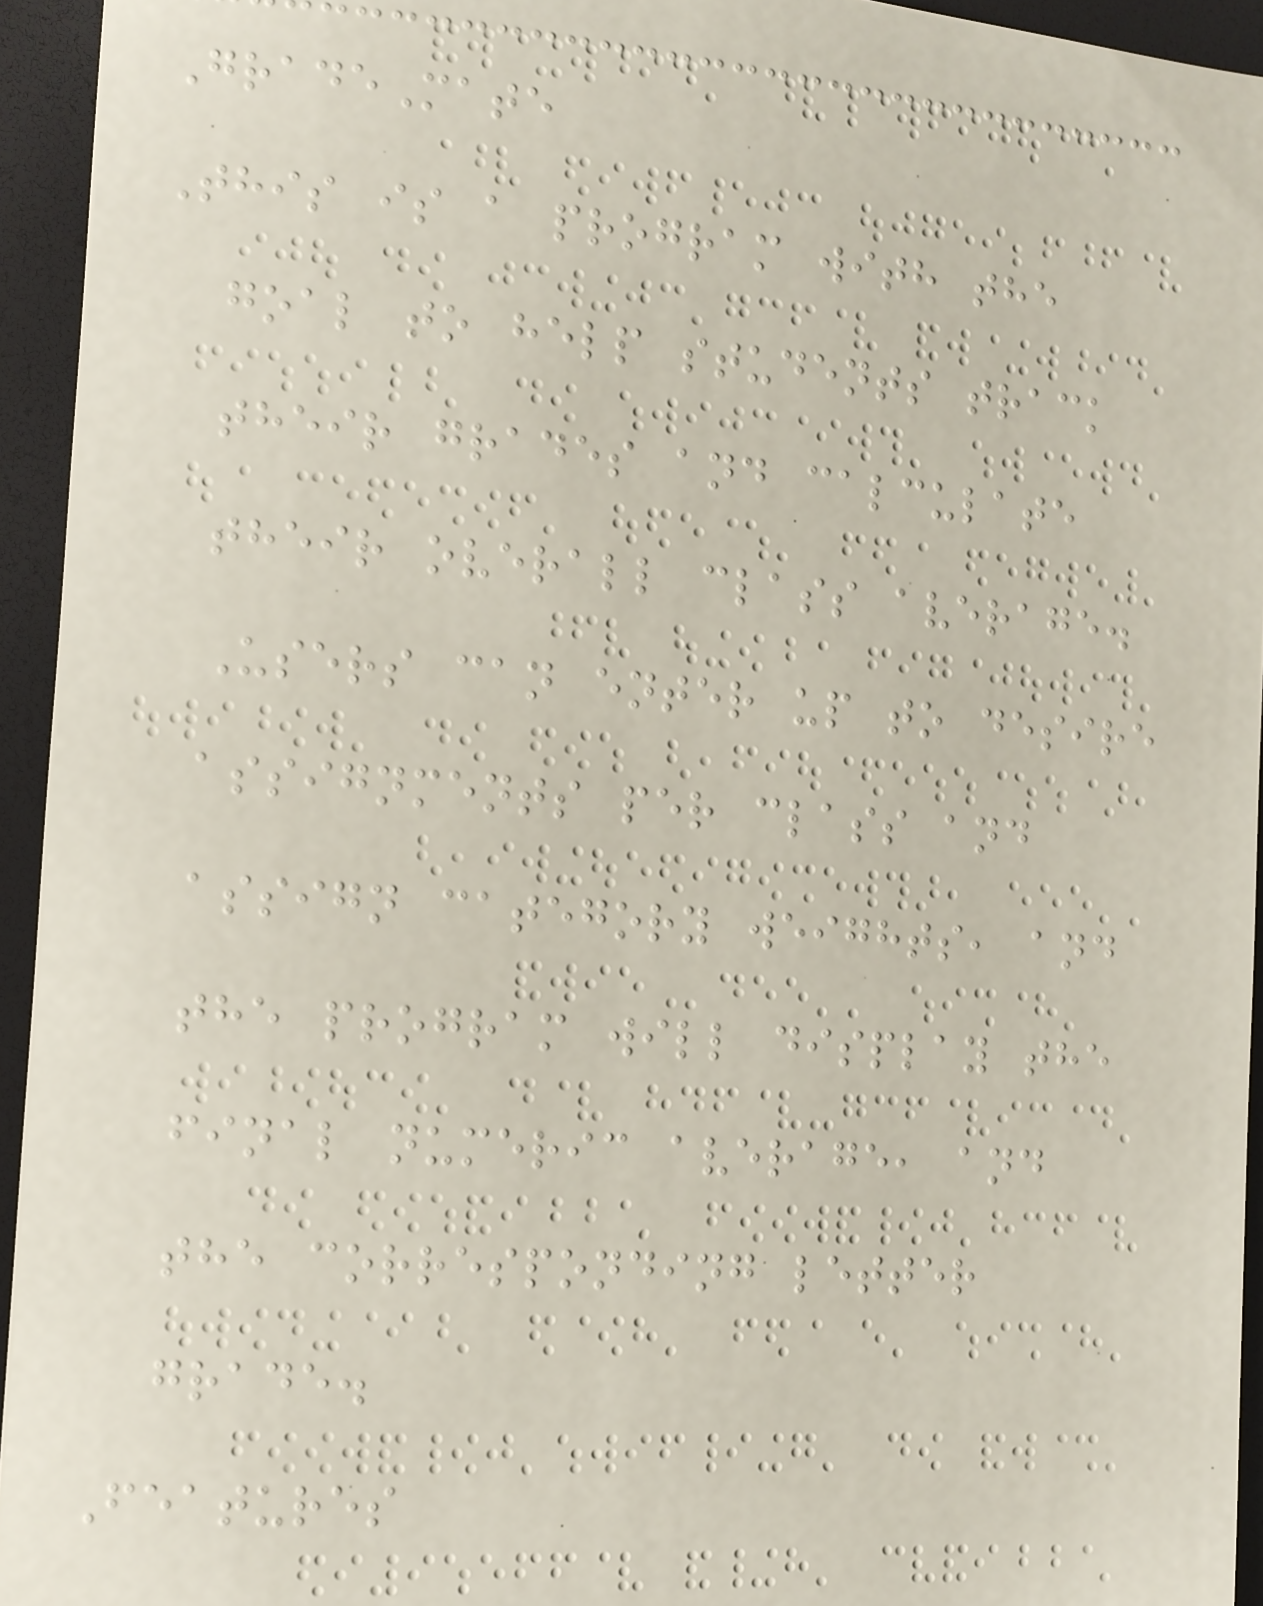GradeMate
This is a program with the
goal to help students track
their grades and calculate
their overall class average.
Users can enter up to desire
assignments per class and
assign category weights, and
the program will display the
final numeric average, and
the corresponding letter
grade.
Features
